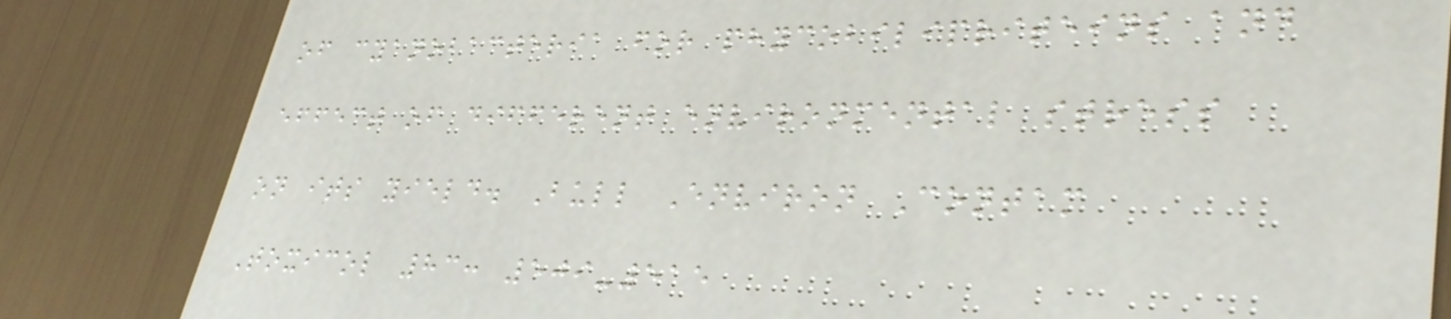of cyanobacteria for phycobilipriteins and
effect of different environmental stress
on its yield. Bull Environ Contam
Toxicol 83: 509-515
